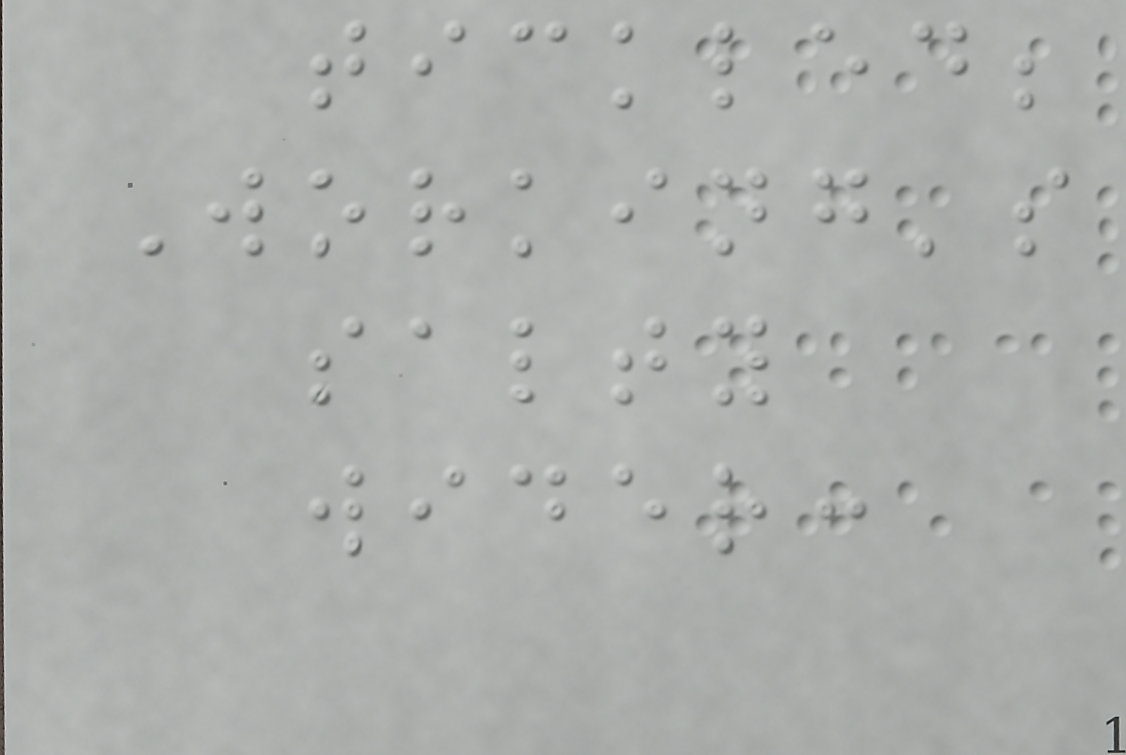tickled;
Working's
salty
wider:
